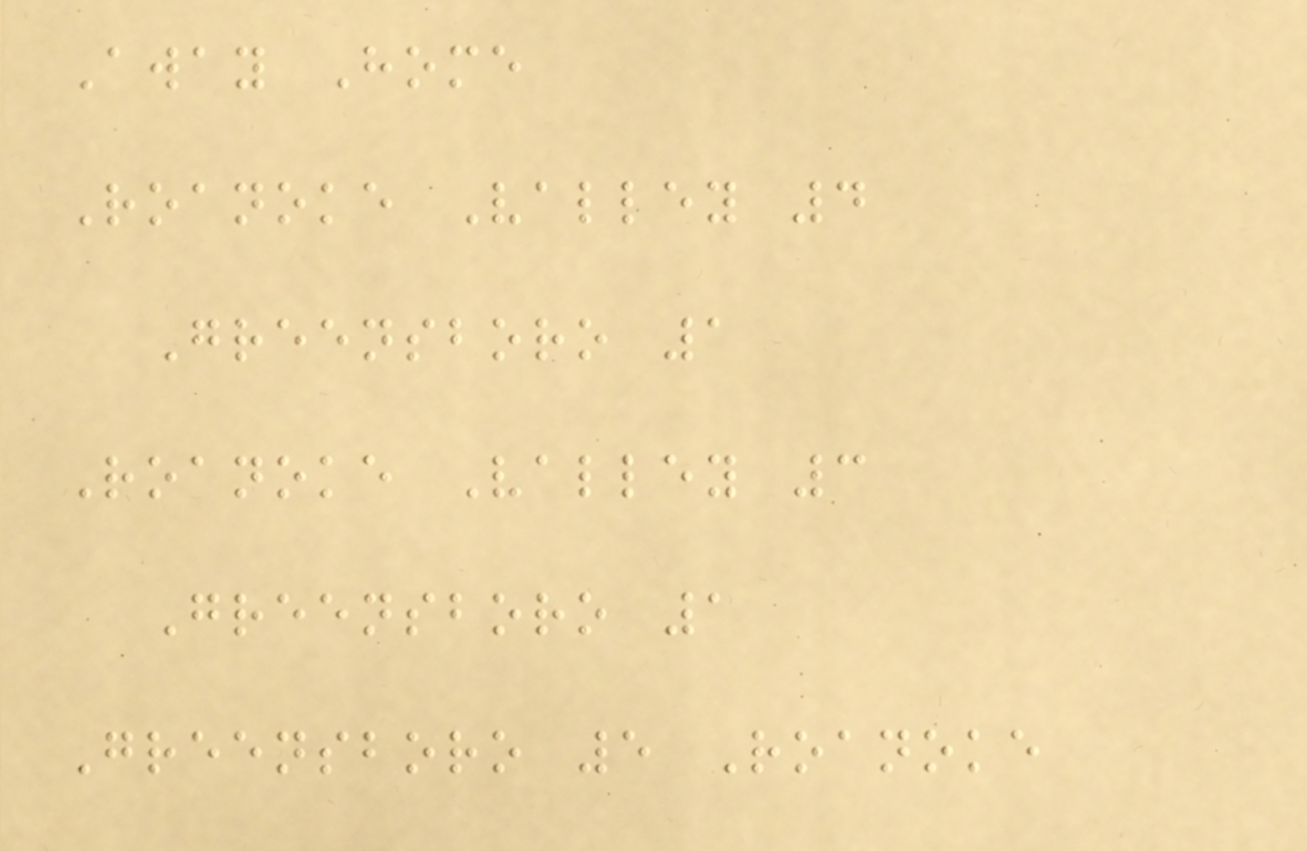Away Home
Roanoke Valley 4
Greensboro 1
Roanoke Valley 3
Greensboro 1
Greensboro 5 Roanoke
